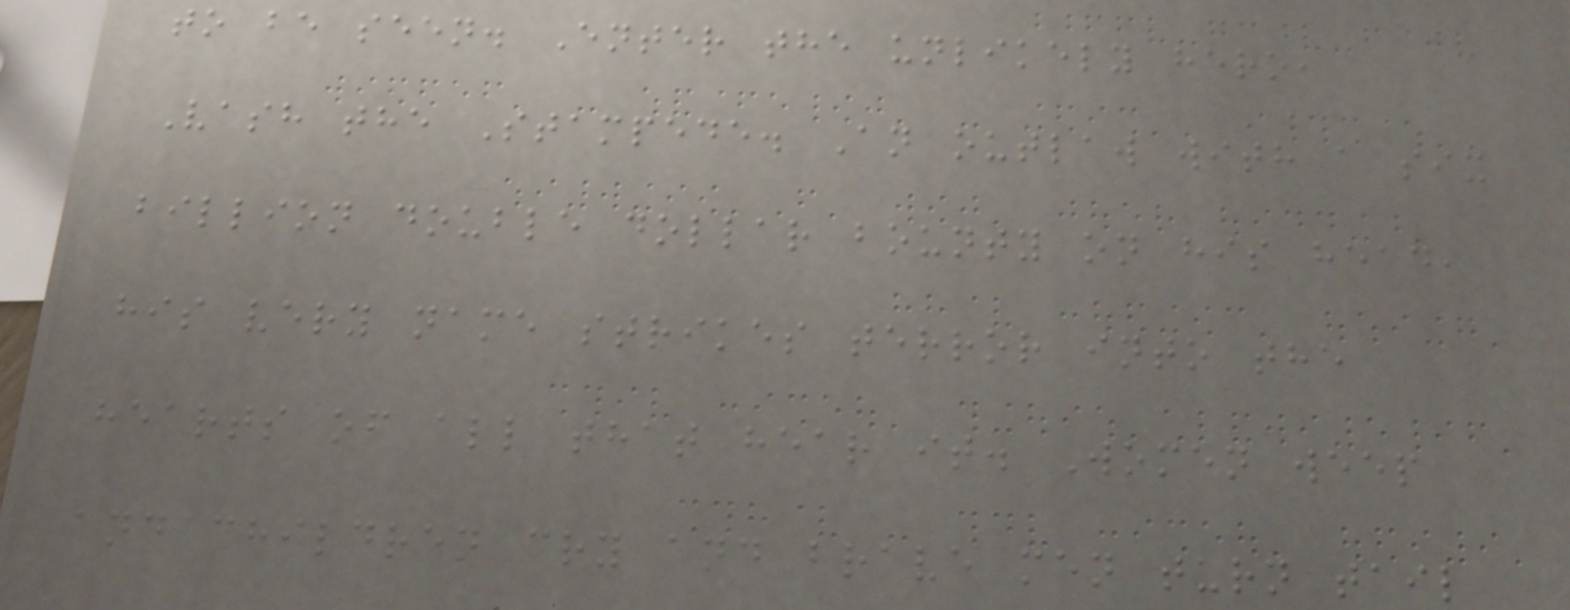to be seen. Enter the unlikely hero,
Vash the Stampede. An outlaw with a six
billion double dollar bounty on his head,
his very name strikes terror into the
hearts of all that hear it. Women weep
and children cry and brave men turn tail
